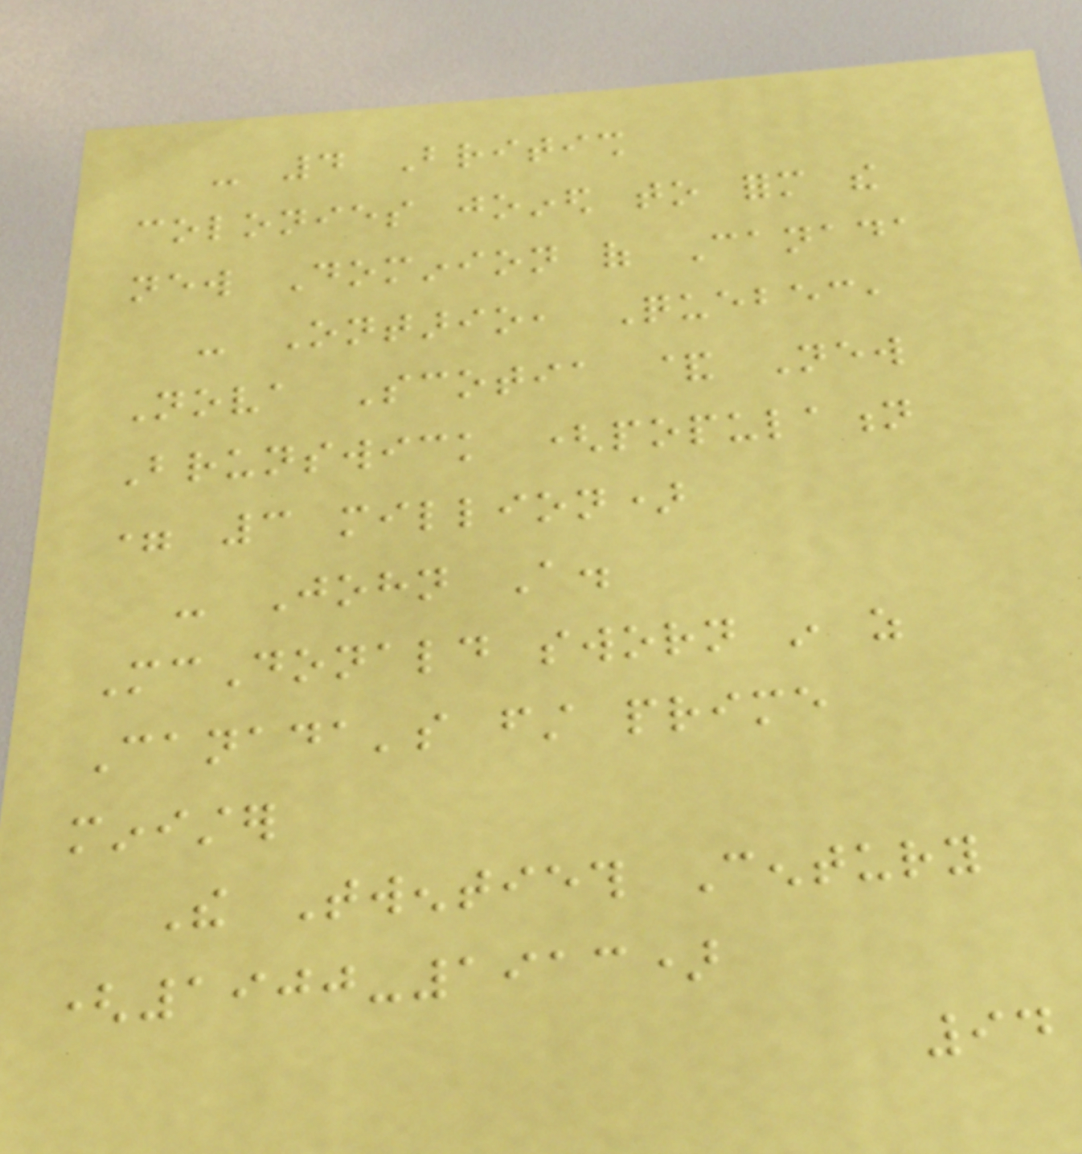- 4 British
colonies joined to form the
new Dominion of Canada
- Ontario, Quebec,
Nova Scotia & New
Brunswick (population
= 3 million)
- John A.
McDonald sworn in as
Canada's first prime
minister
The Twentieth Century
(1900-1913)
94
